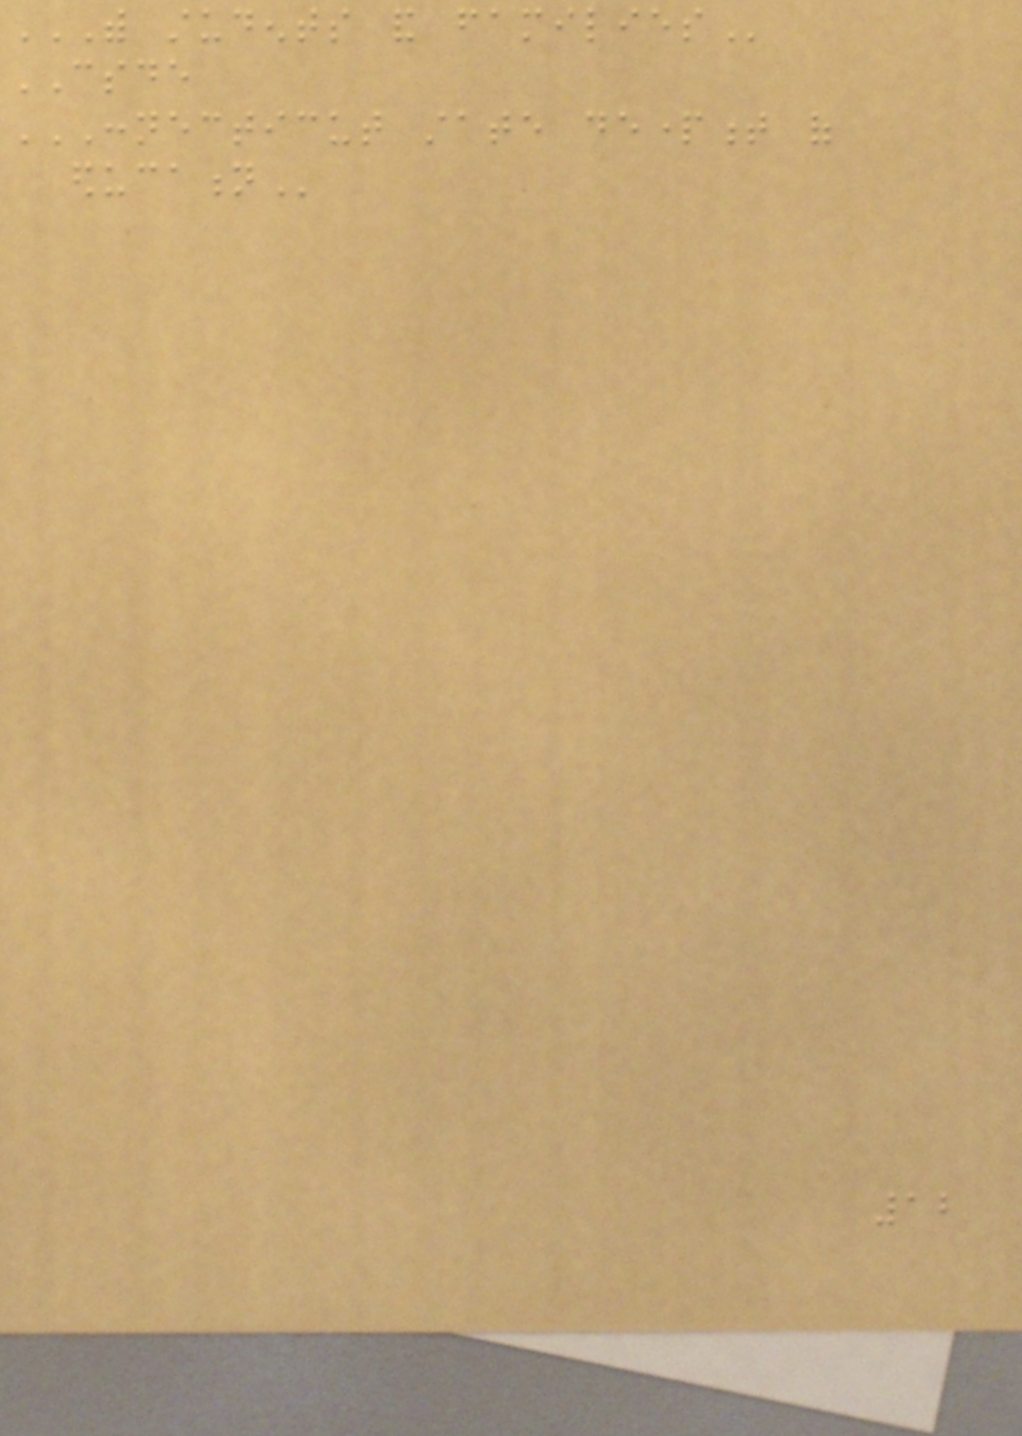WITH STUDENTS AND FAMILIES
CSDE
CONNECTICUT STATE DEPARTMENT OF
EDUCATION
12
